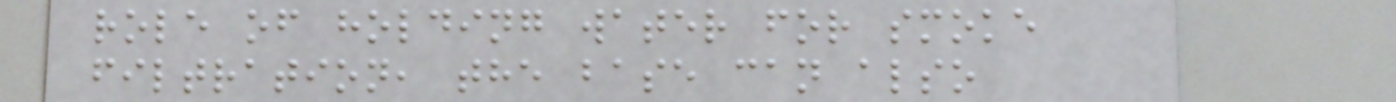role of holding water for smoke
filtration, the base can also
